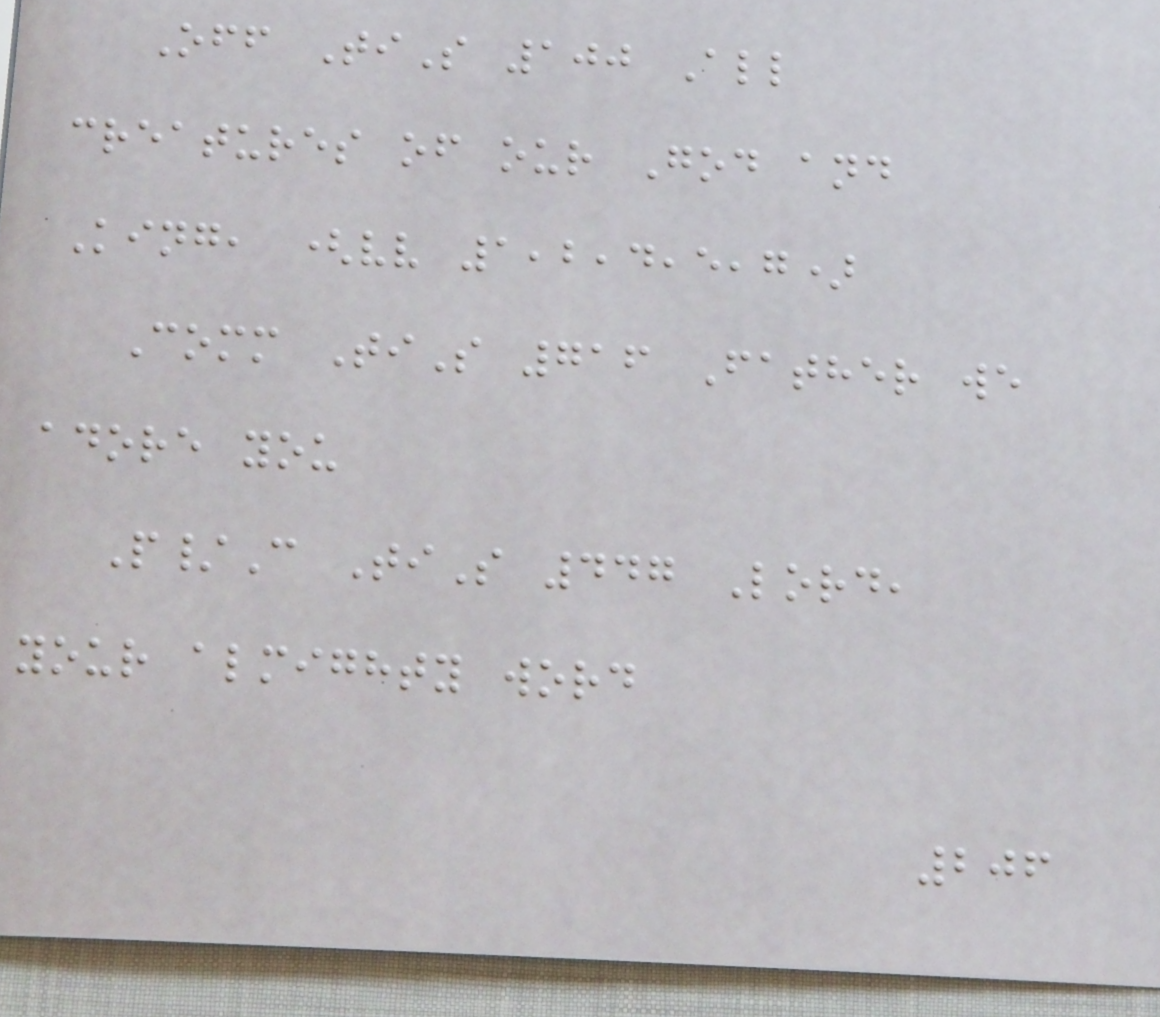Off TiS 100 All
creatures of our God and
King, (vv 1,2,4,5,7)
Comm TiS 716 Father we
adore you
P/C TiS 447 Lord,
your almighty word
206
